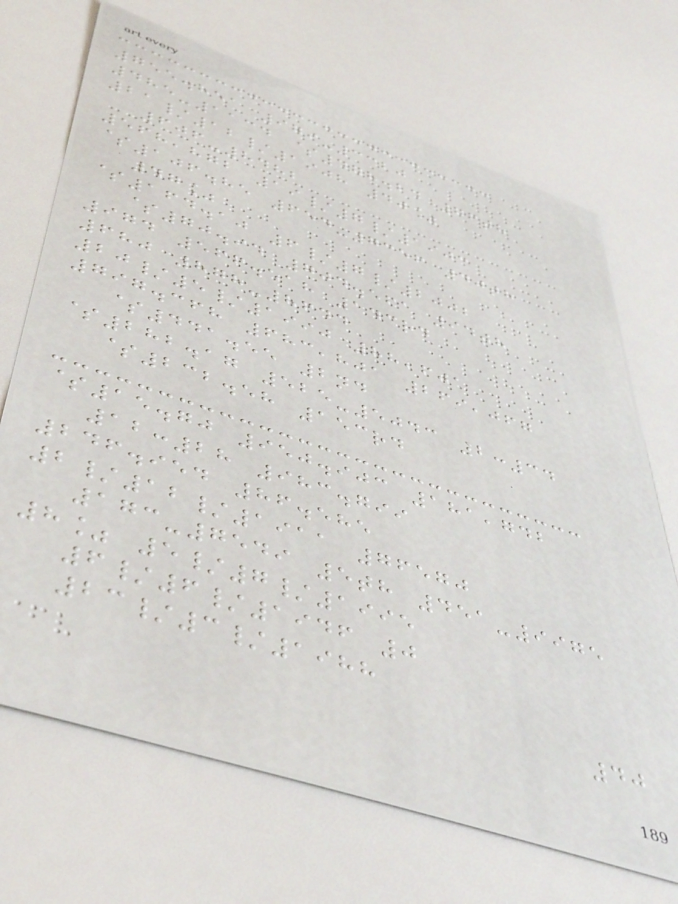755.851 979-3320
485-1134 $478.24 76th
21/12/1908 40%
606-8482
568,872 19/7/1903
$106.85 654-7356 40th
47%
$164.10 6/7/2002
$70.94 704.561 94th
974 566.518 143rd
680 878-8644
20/5/1990 88,601
797.368 683,801 269,067
$441.55 2nd
$282.17 525-5043 2:34
$232.58 153rd
$15.70 950.903 181,742
12:28 983.799
246.954 86.585
2/12/1911 76570
173-7549 5th 451-9975
8% 5/7/1995
6/6/1946 0
23/3/1988
40
